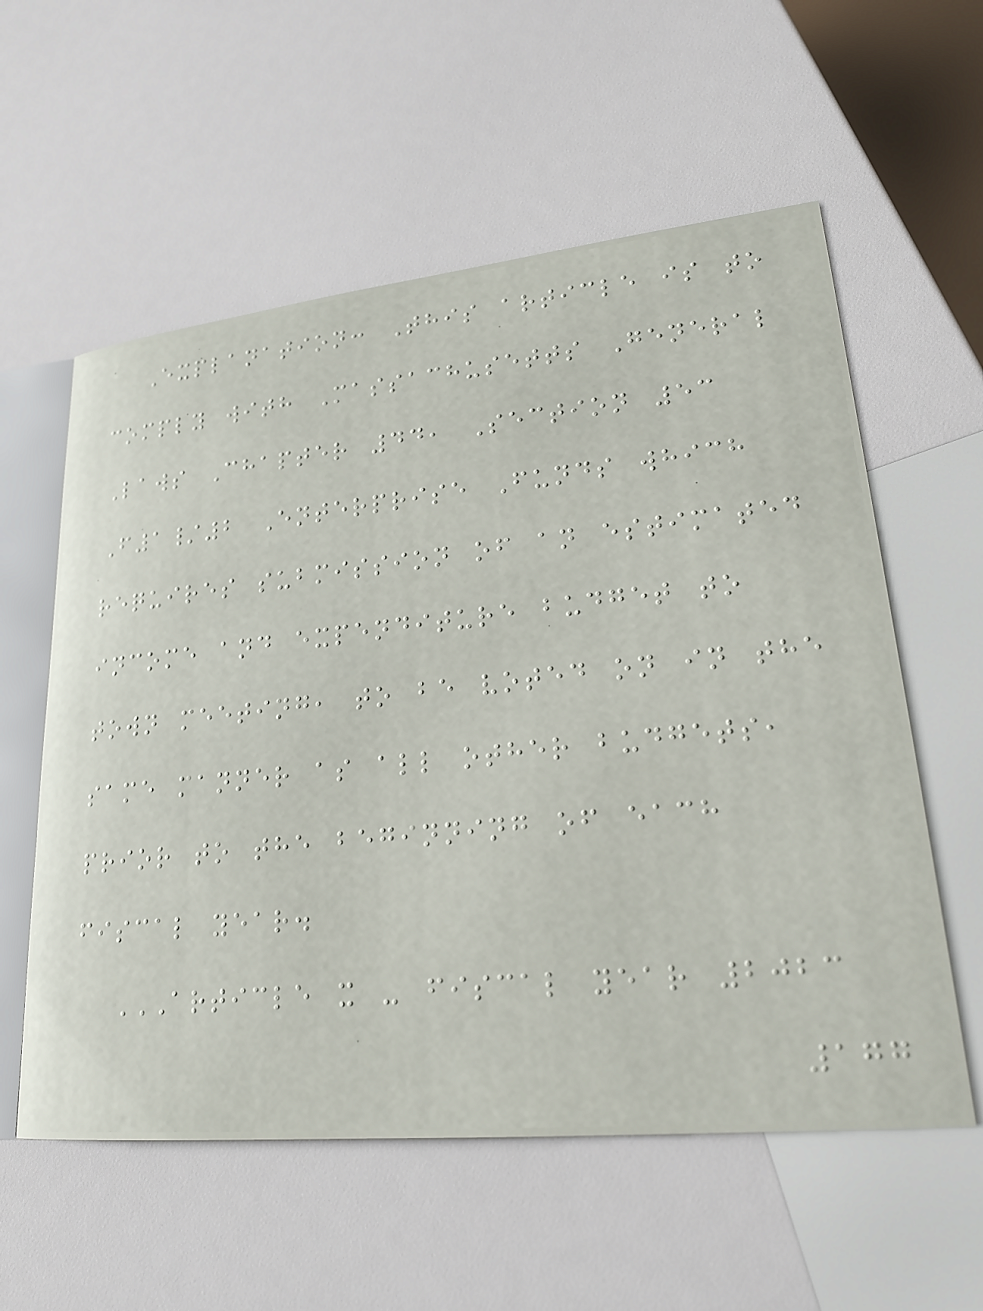Explanation: This article is to
comply with Massachusetts General
Laws Chapter 44, Section 53
F1/2 Enterprise Funds which
requires submission of an estimated
income and expenditure budget to
town meeting, to be voted on in the
same manner as all other budgets,
prior to the beginning of each
fiscal year.
ARTICLE X - FISCAL YEAR 2023
177
